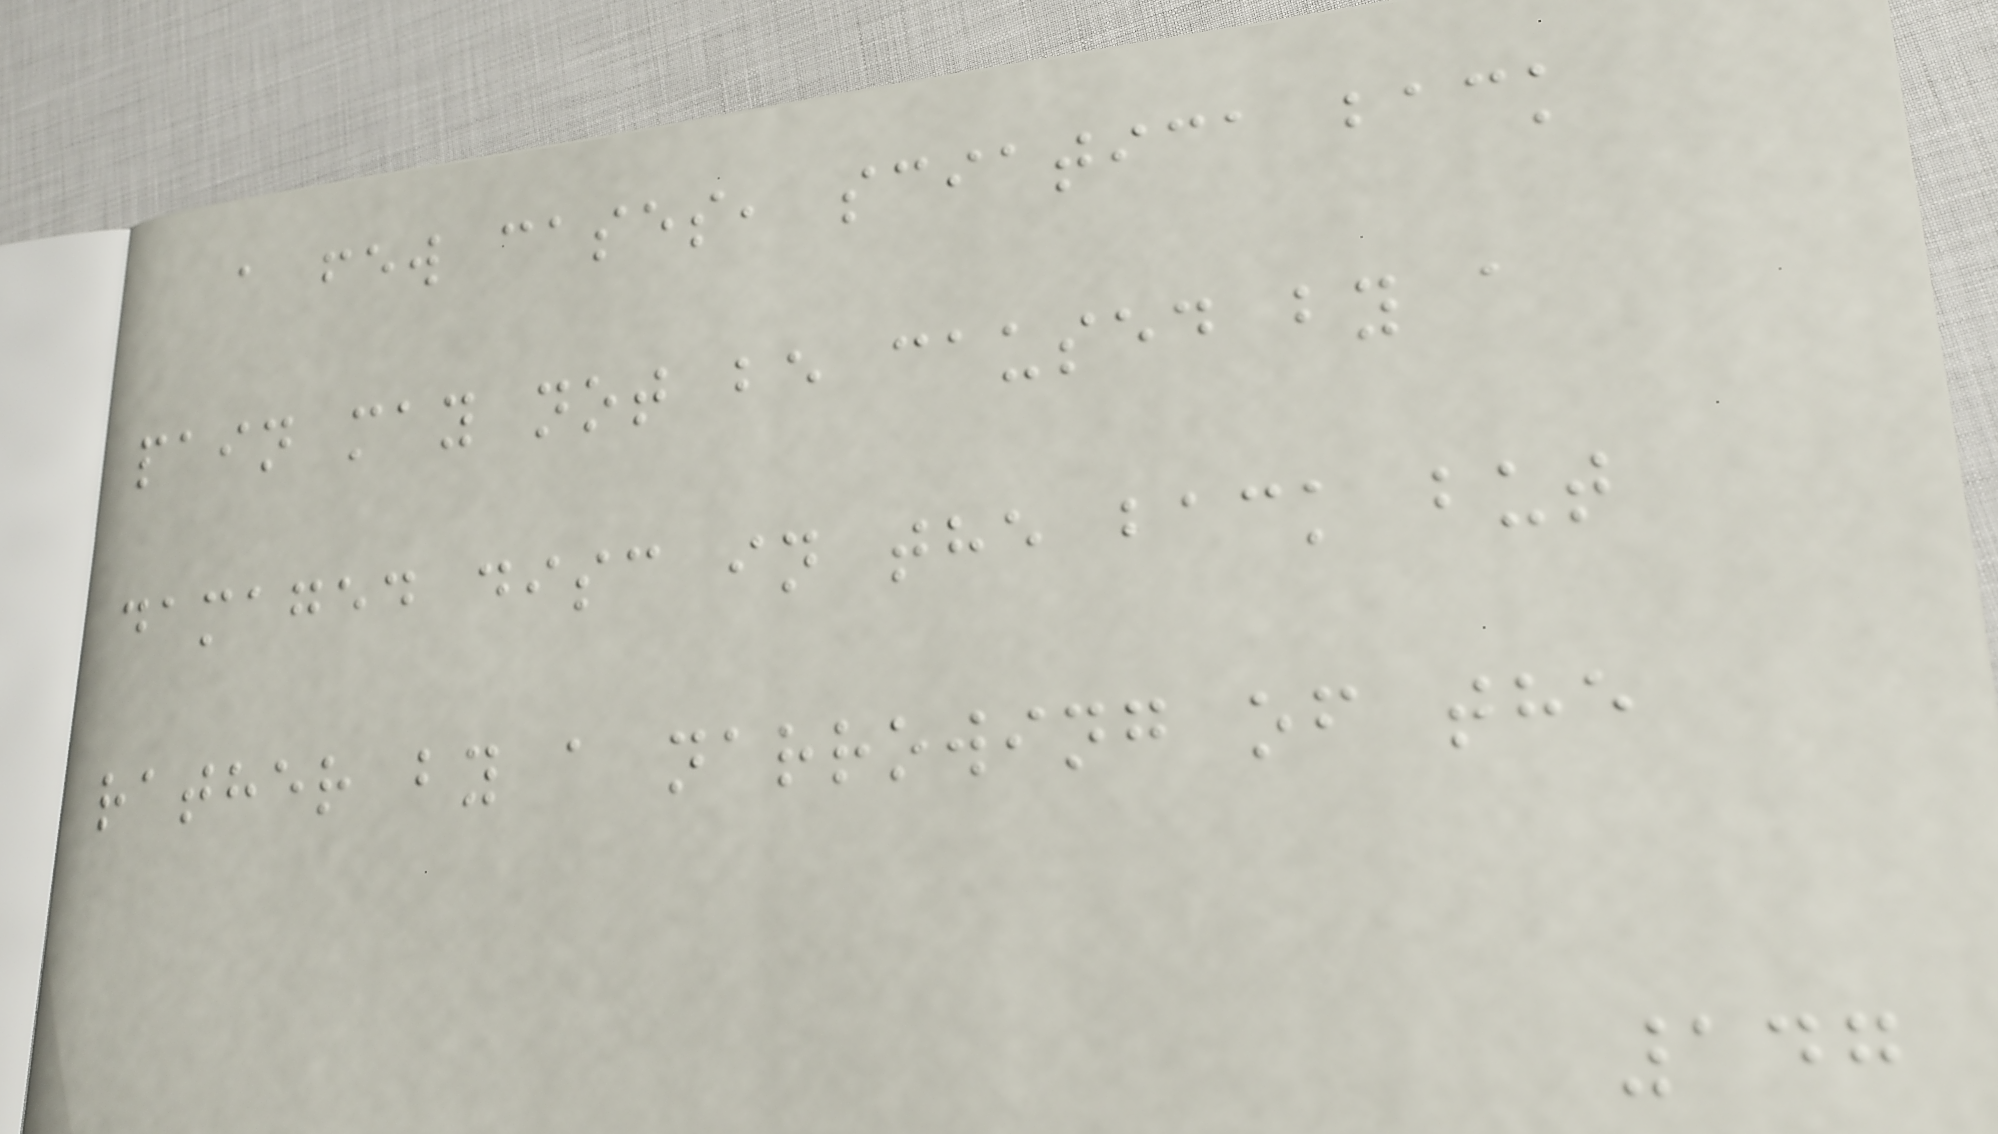a few cases, sciatica back
pain may not be caused by a
damaged disc in the back but
rather by a narrowing of the
147
